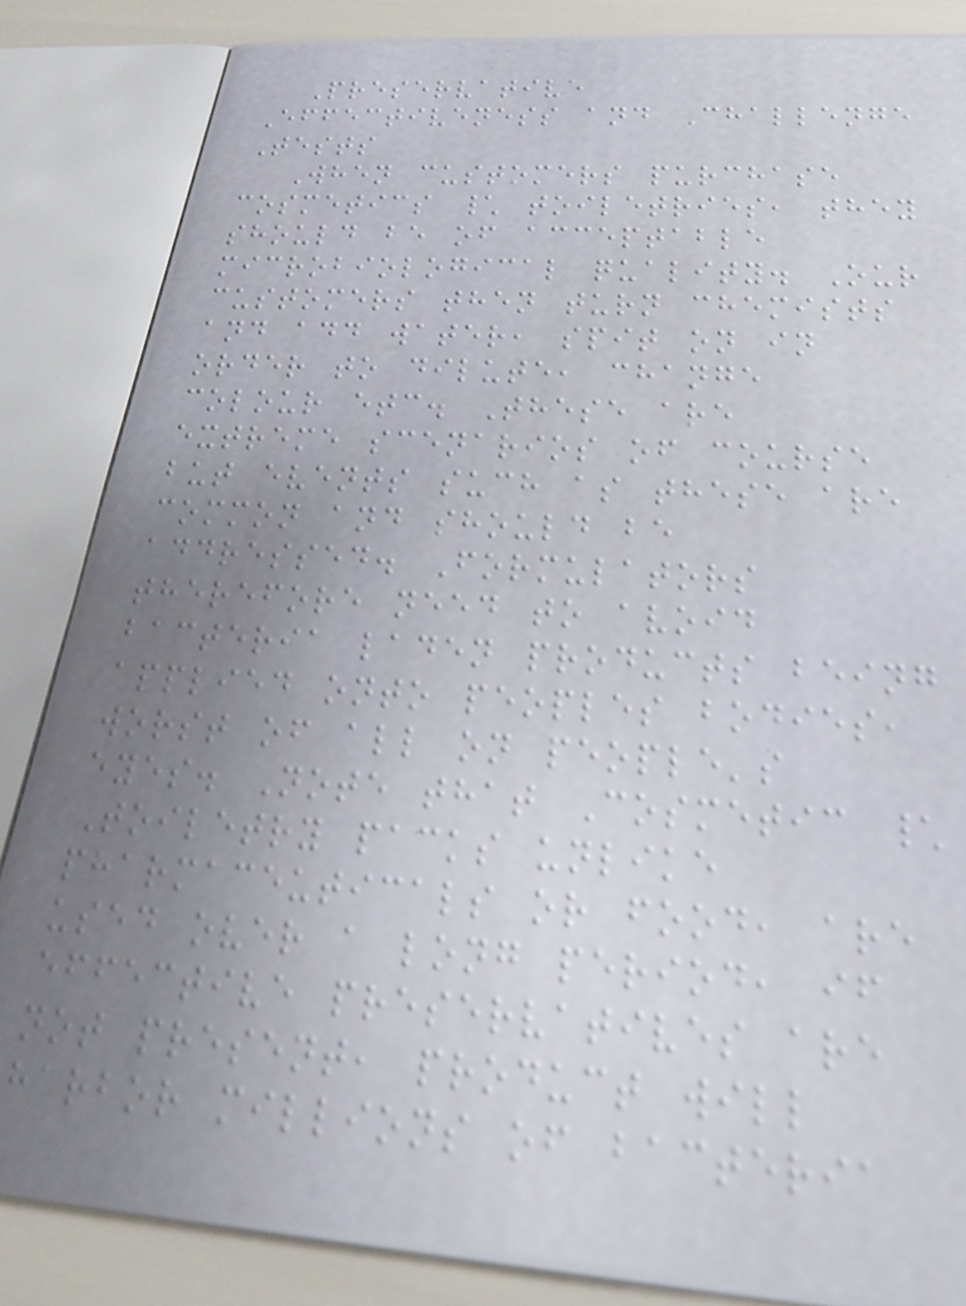Preservative
Effectiveness and Challenge
Tests
When customers purchase
cosmetics \ toiletries, they
should be of acceptable
microbiological quality. Our
customers then turn chemists
and add water, spit on in
order to dilute, change
colour etc. These are
extreme scenarios of course
but events such as these are
common and should be
addressed. Formulators
therefore need to avoid
bacteria laden products being
applied onto peoples bodies,
worst of all on people's
eyes. Note that Cosmetic \
Toiletry packs unlike
pharmaceuticals or food, are
used over a long period, if
effective preservatives are
not present, product will
harbor millions of bacteria
